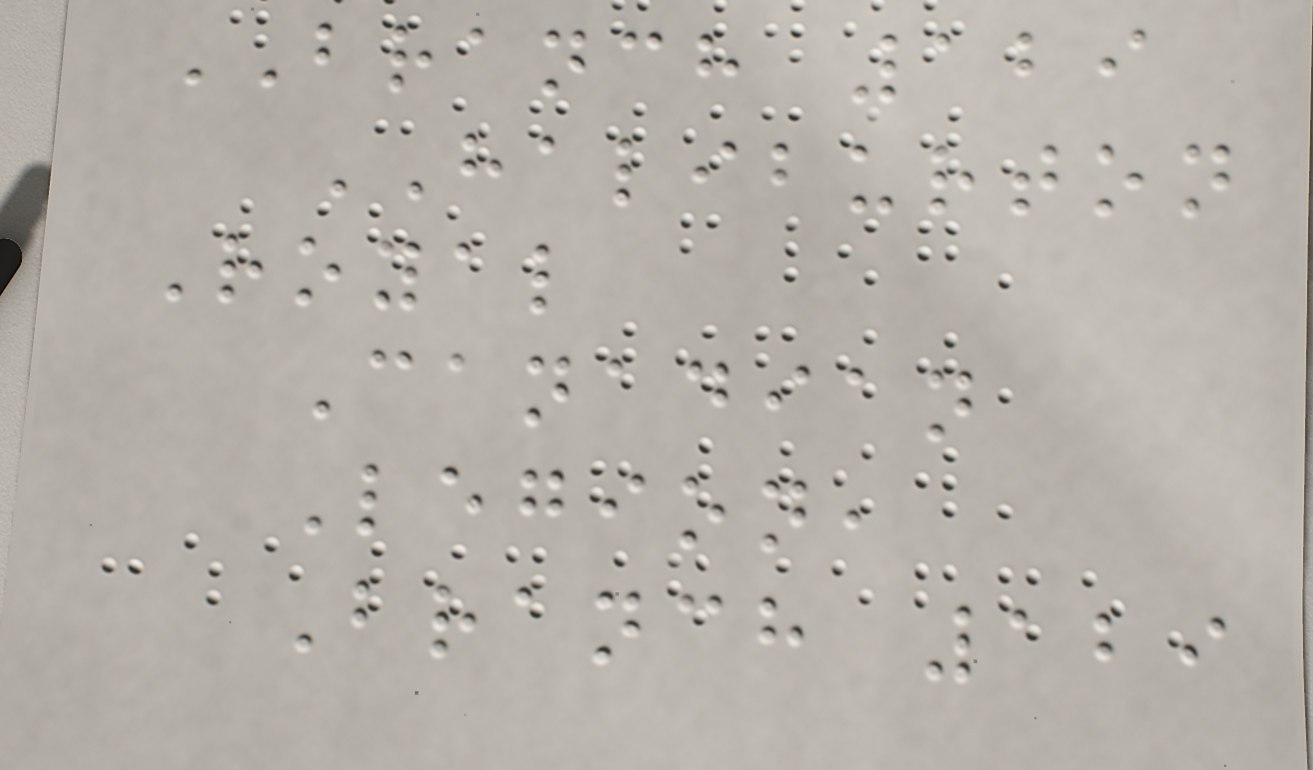BRANCH 129
HALIBURTON
Royal
Canadian
Legion,
Branch 129
